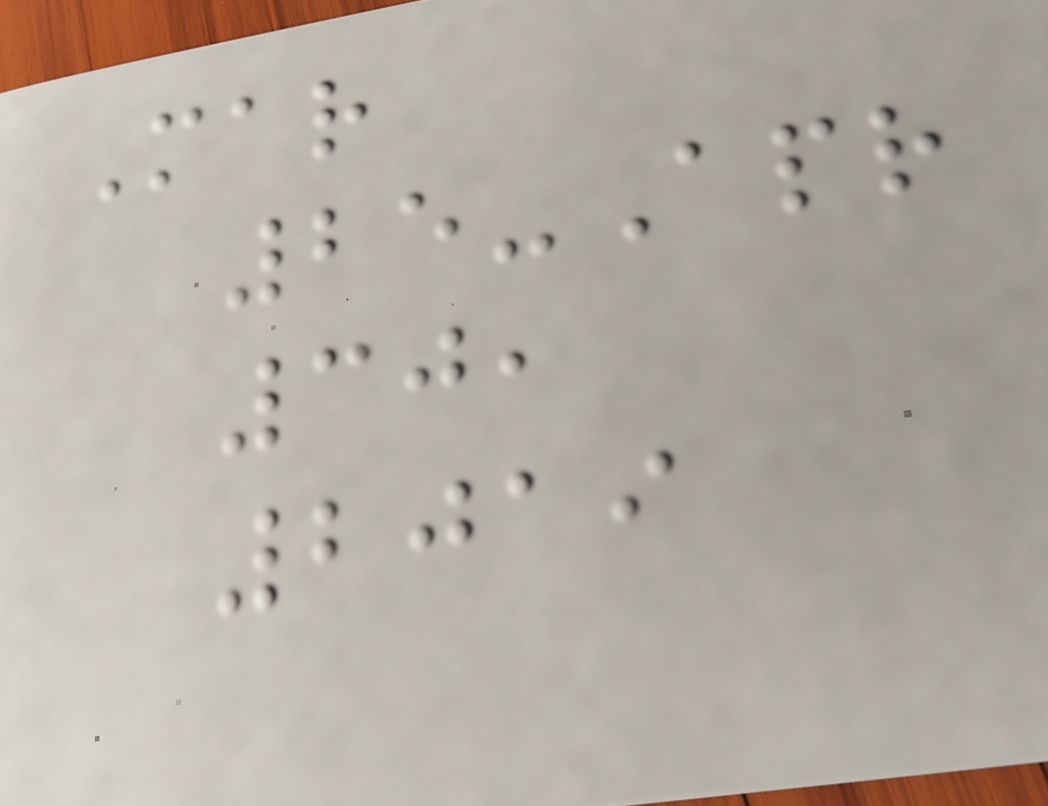Mar
25-Apr
30,
2019
